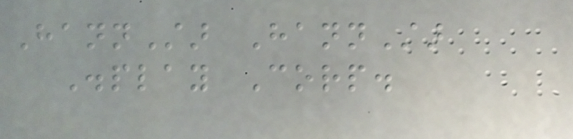HannStar HannStar
Display Corp.
